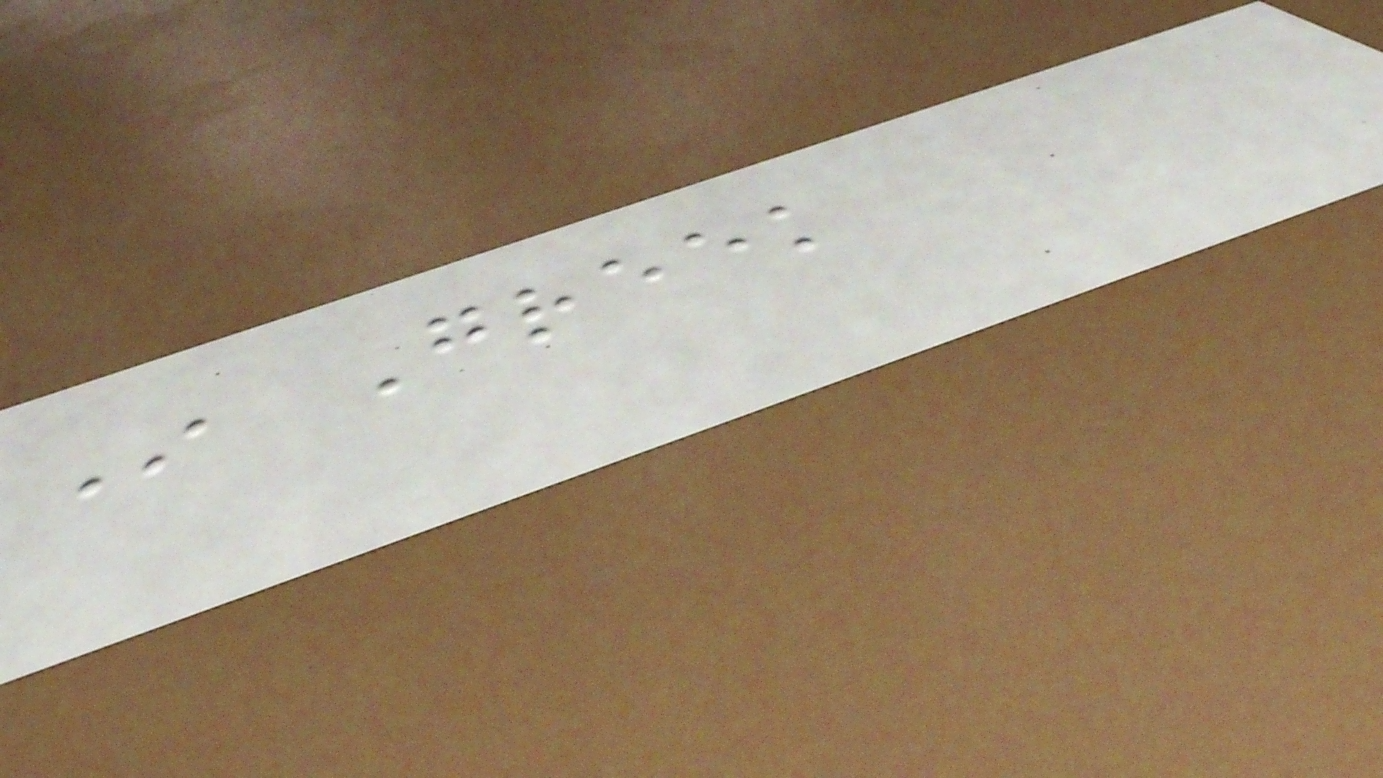In Greek
